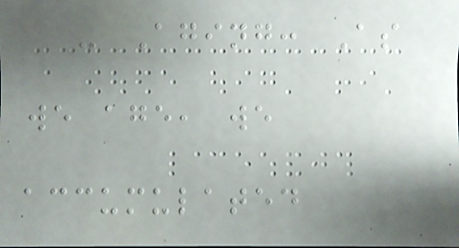- Aging: As
we age, we
accumulated
